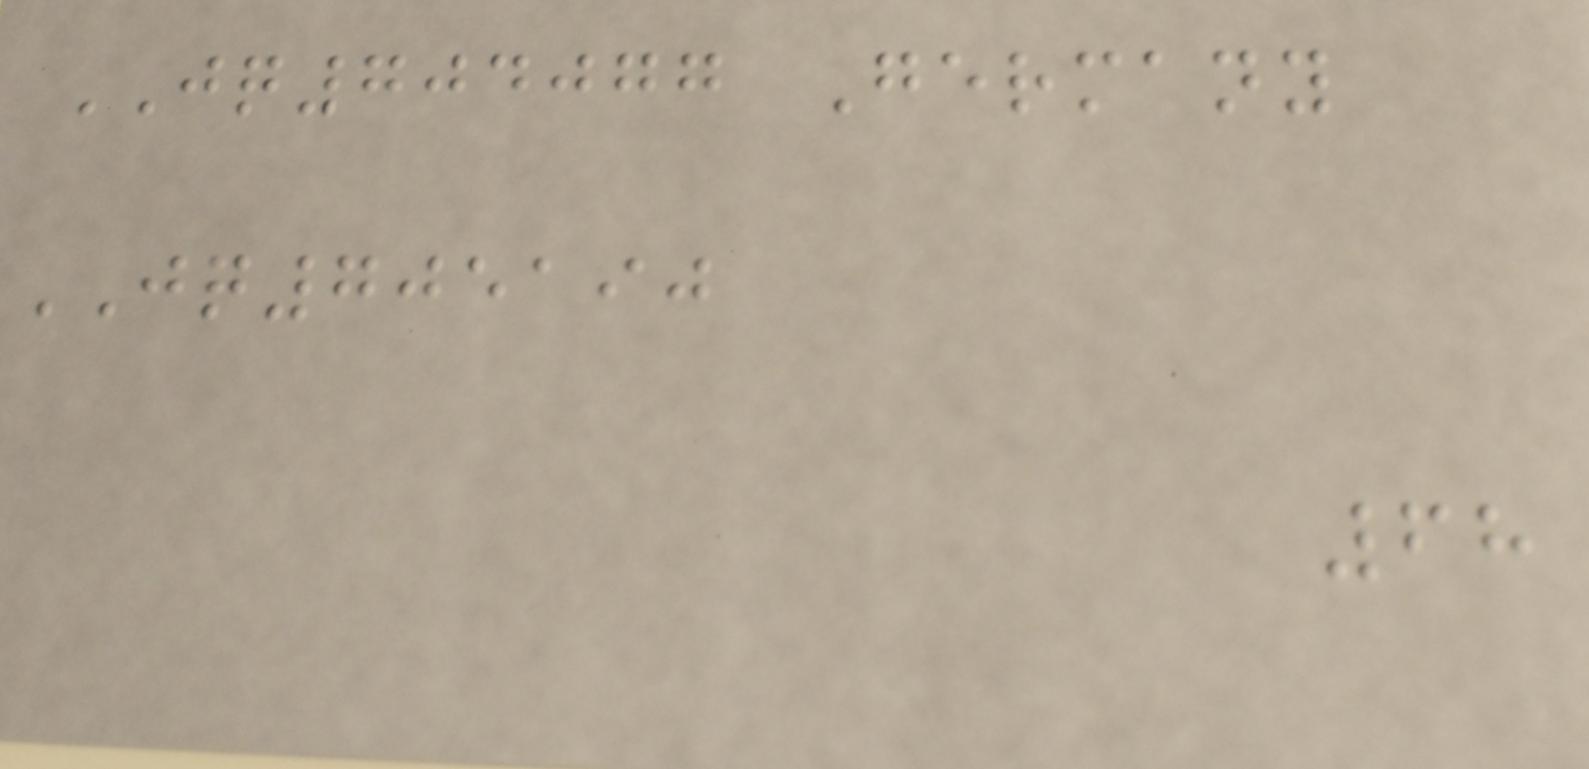JQ704077 Germany
JQ705190
68
